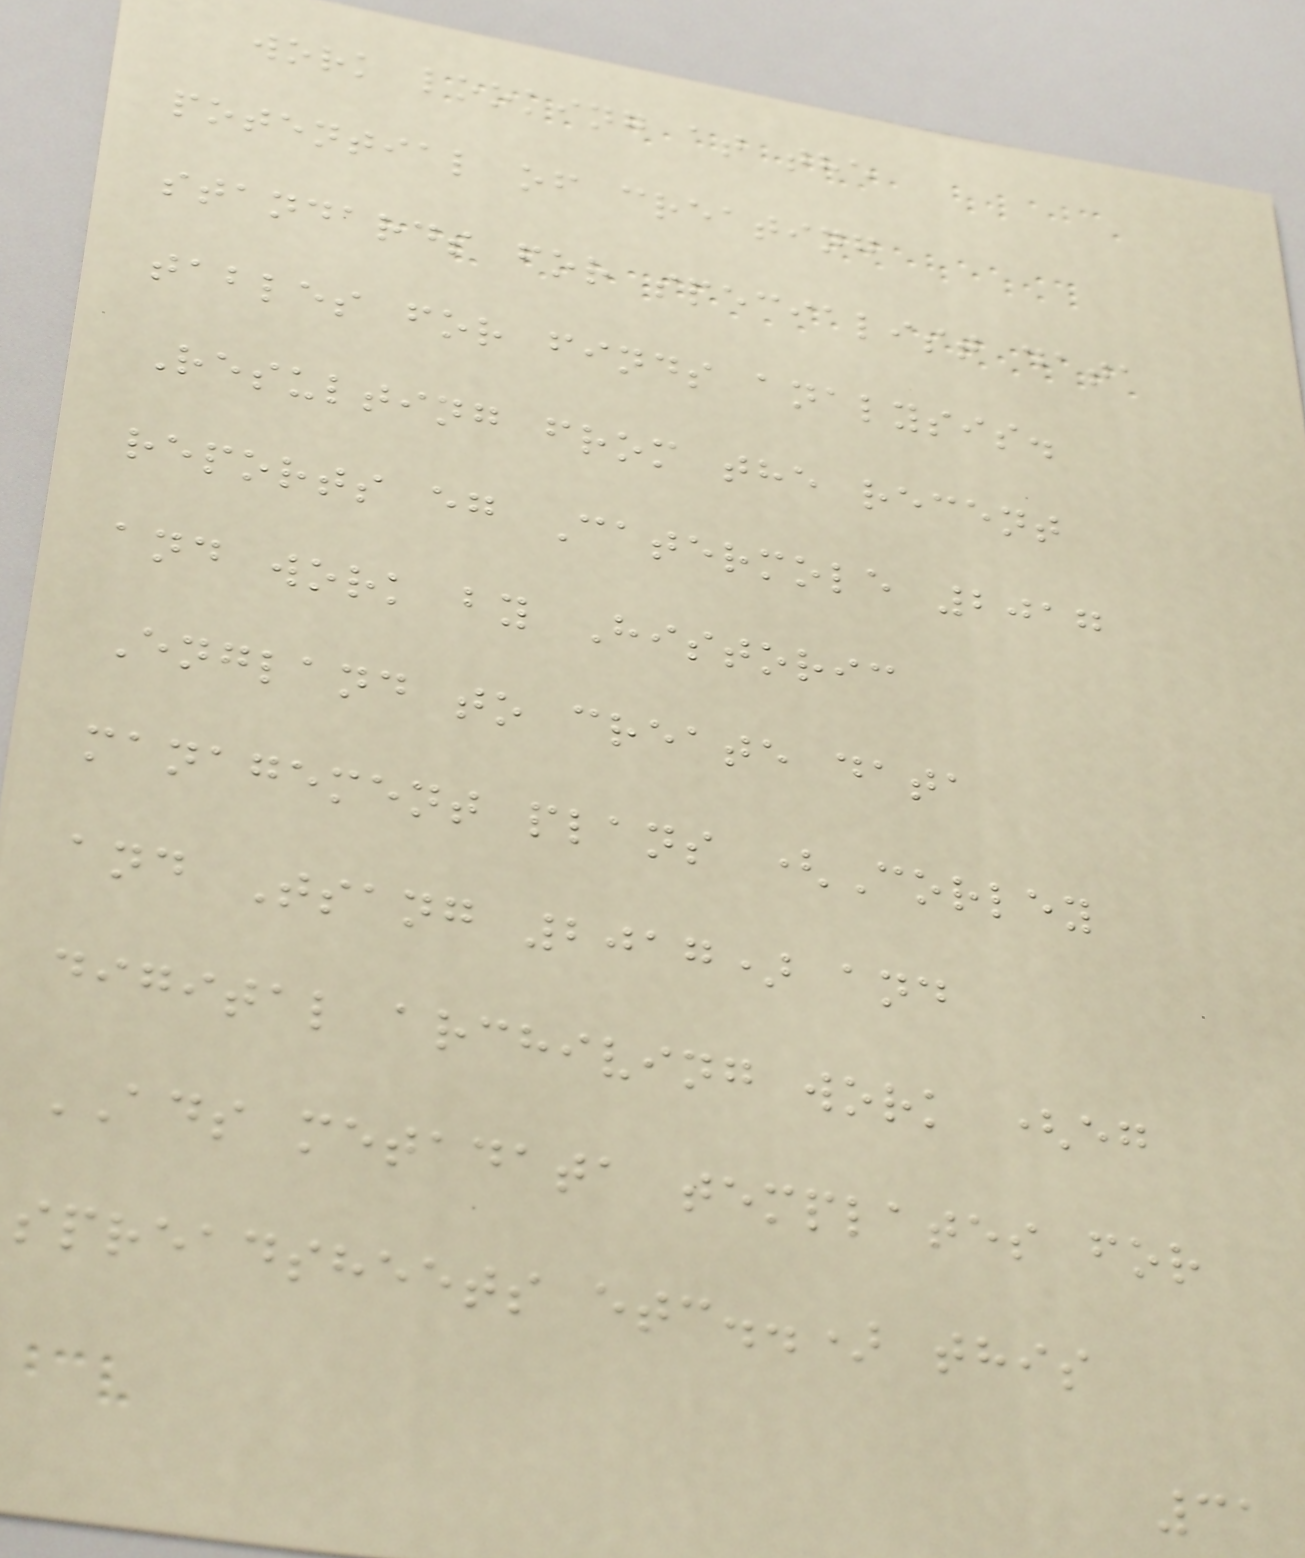work looking at the
potential of creating
standards for specialist data
tables for finds analysis.
Resulting from the recent
reports eg Catermole 2017
and work by Historic
England to create data
management plans (Corley
and Tsang 2017) and
digital archiving work (eg
ADS metadata templates for
spreadsheets etc..) this
31
